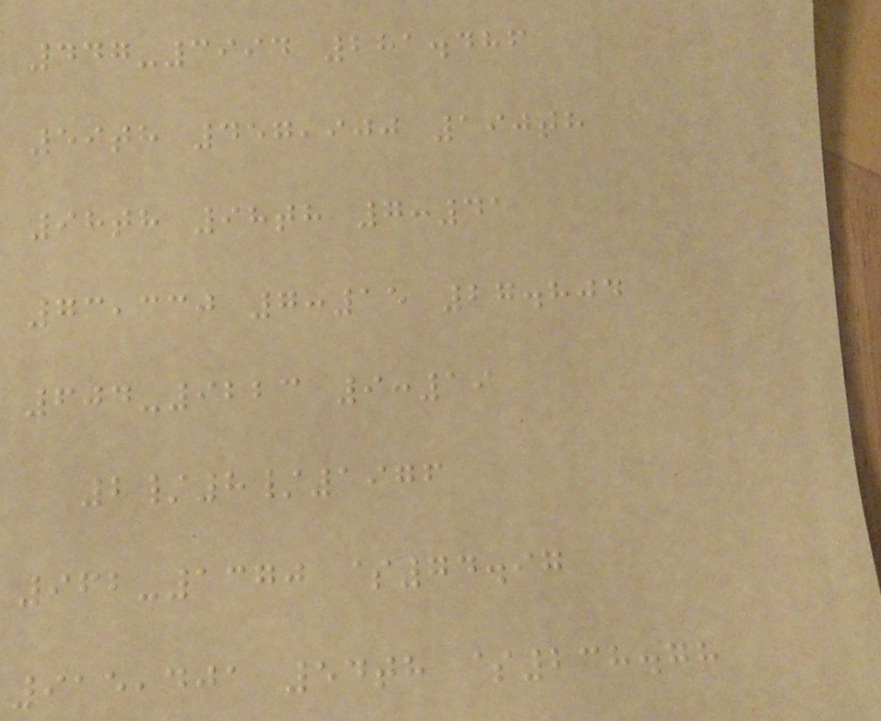447-3994 281.486
59th 457,900 190th
98th 98th 7:41
73,330 7:15 27.804
604-9223 9:19
2/8/1976
962-1370 $74.97
915,401 54th $238.78
